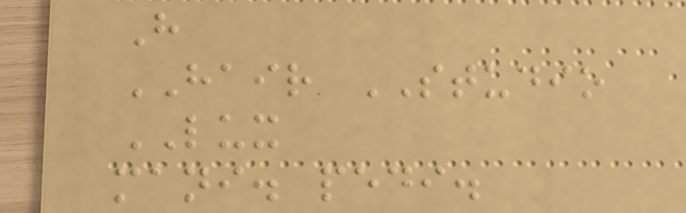H
HAIR STUDIO
LUX
mani. pedi.
